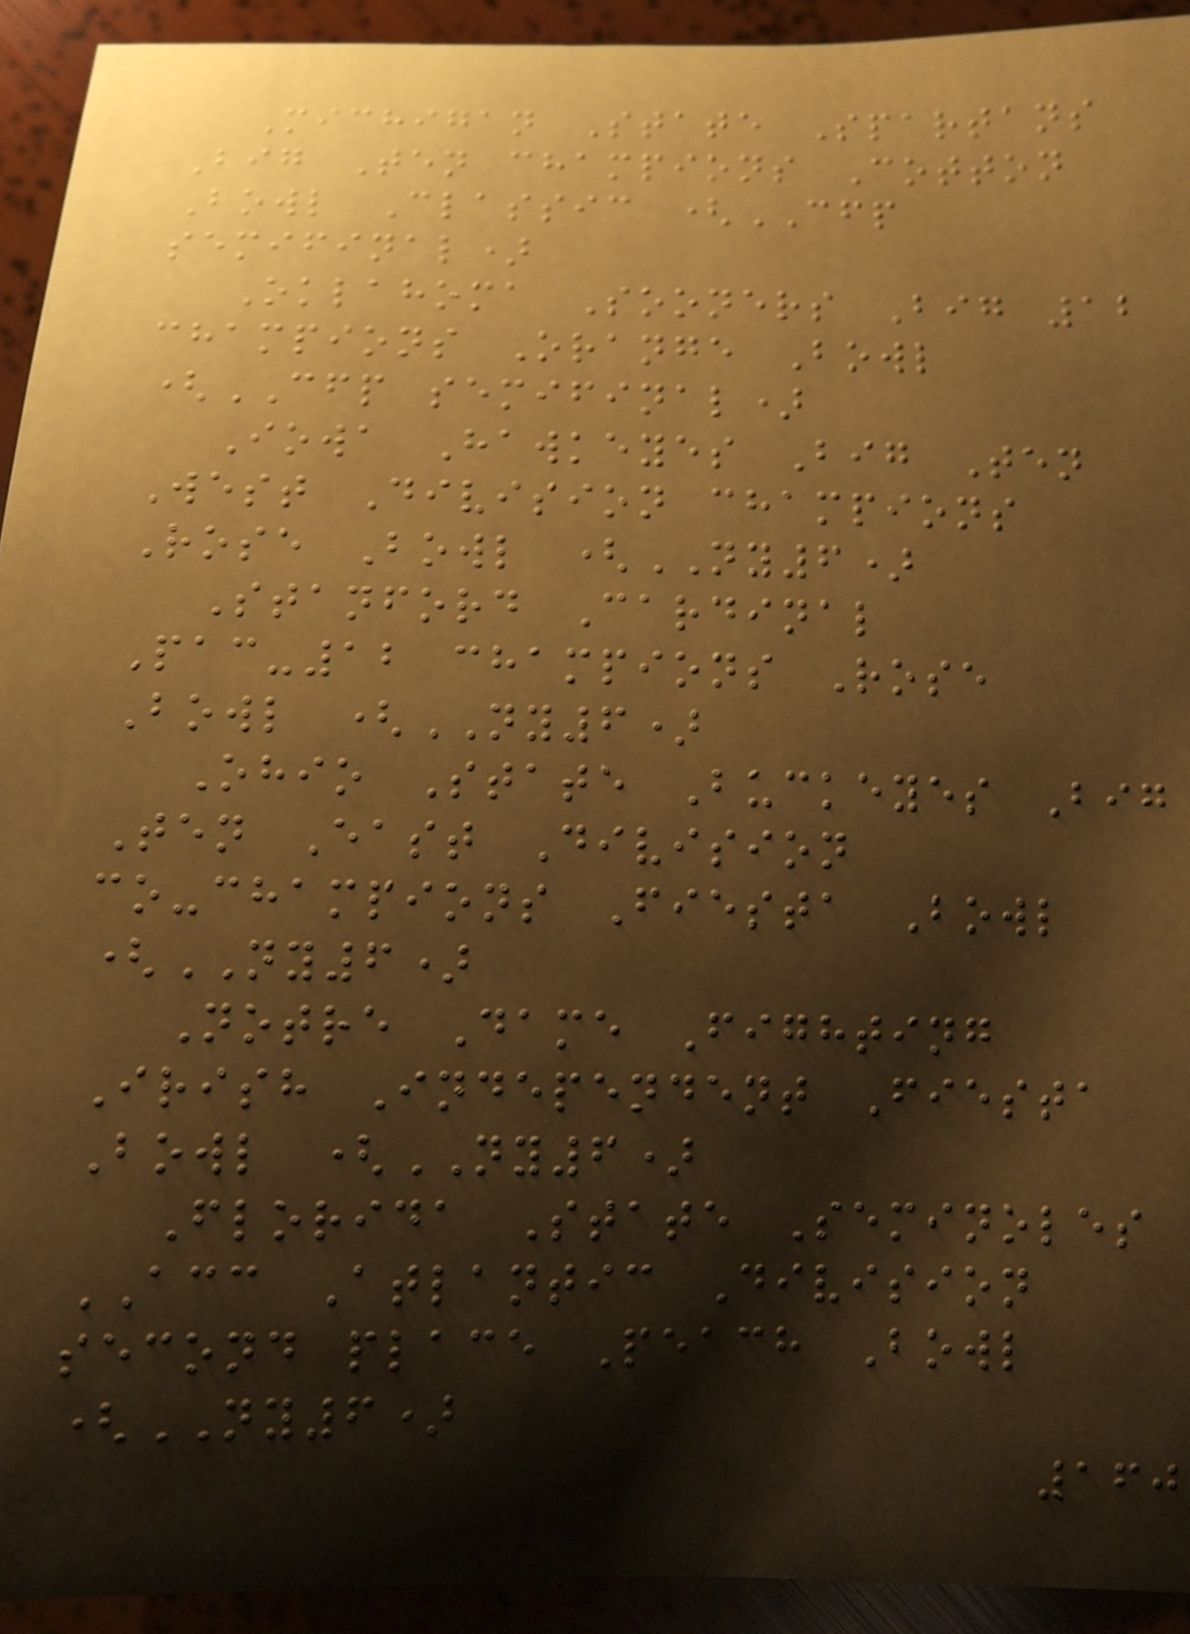Michigan State Spartans
Big Ten champions Cotton
Bowl Classic (CFP
semifinal)
Oklahoma Sooners Big 12
champions Orange Bowl
(CFP semifinal)
Iowa Hawkeyes Big Ten
West Division champions
Rose Bowl (NY6)
Stanford Cardinal
Pac-12 champions Rose
Bowl (NY6)
Ohio State Buckeyes Big
Ten East Division
co-champions Fiesta Bowl
(NY6)
Notre Dame Fighting
Irish Independent Fiesta
Bowl (NY6)
Florida State Seminoles
ACC Atlantic Division
second place Peach Bowl
(NY6)
160
